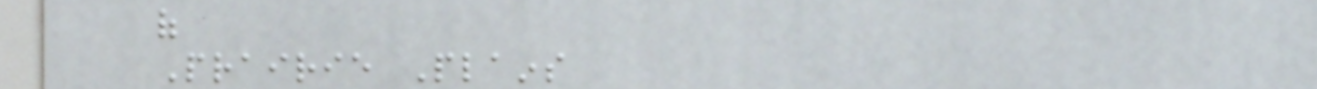of
Prairie Plains
